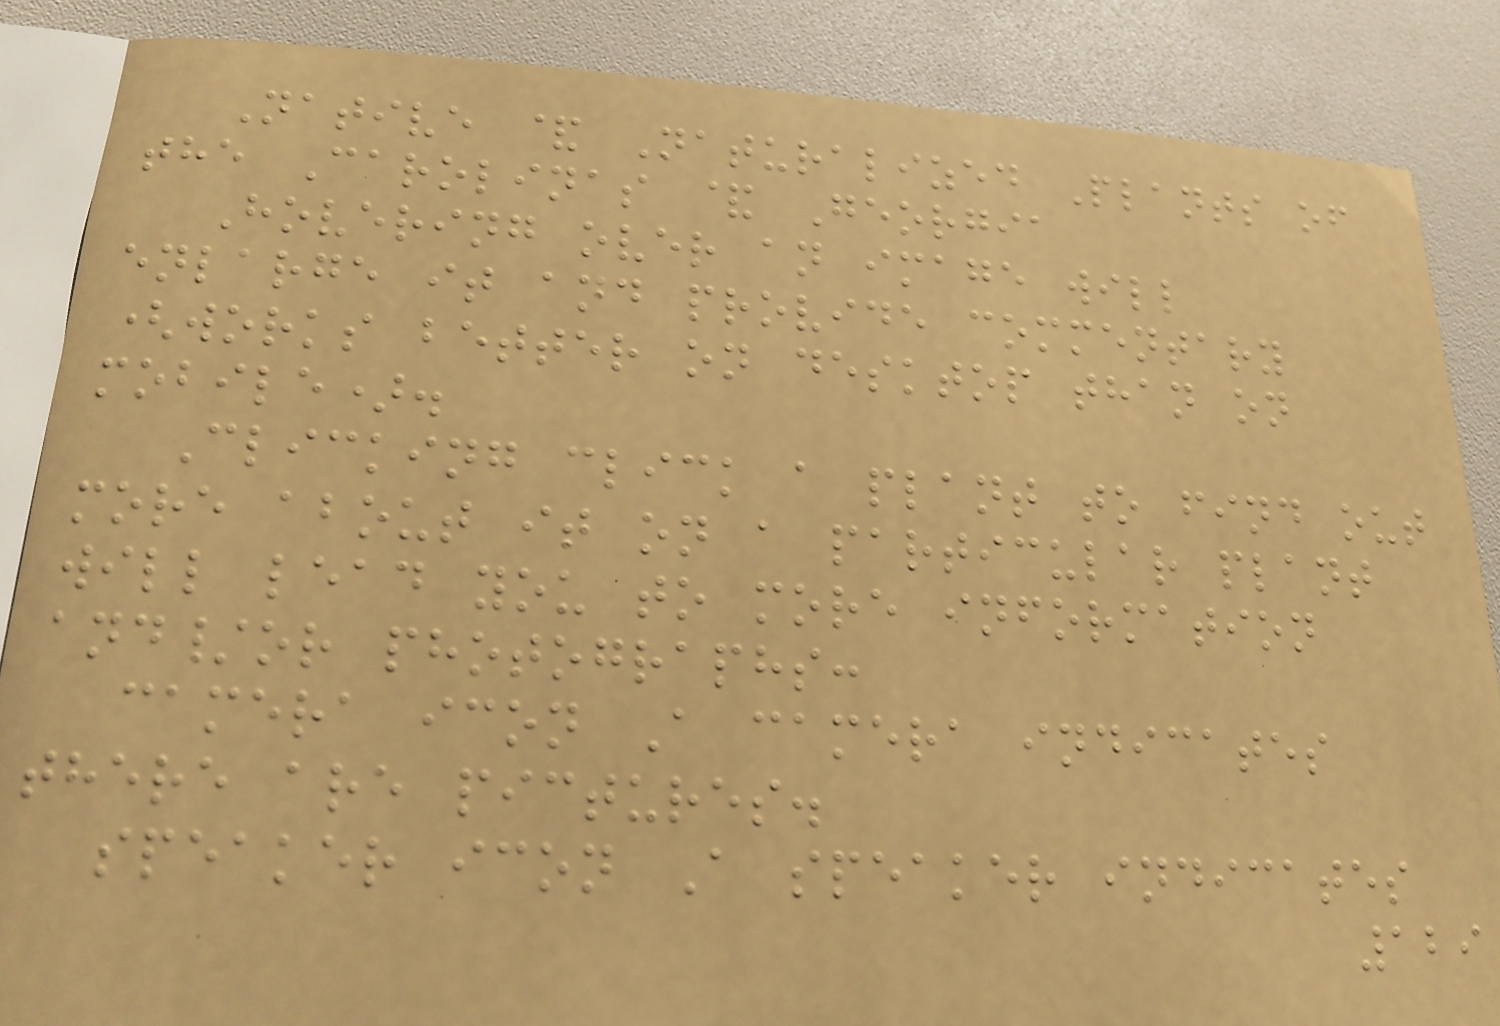Native & Naturalized Plants of
the Carolinas & Georgia
Hovering over an image will
enlarge it and provide commentary
(works better on desktop than on
mobile).
Clicking click a plant to find out
more about it on a particular plant
will lead you to more information
and/or photographs:
camera icon A camera indicates
there are pictures.
speaker icon A speaker indicates
129
